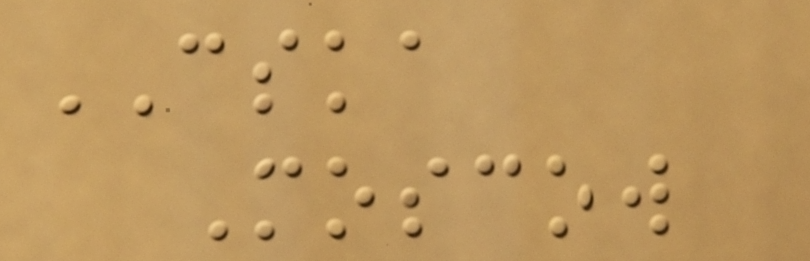CSKA
Moscow
